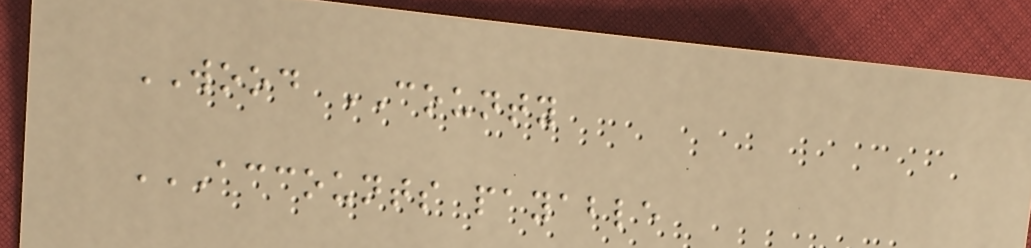WOOD COUNTY
ACCOUNTS PAYABLE
